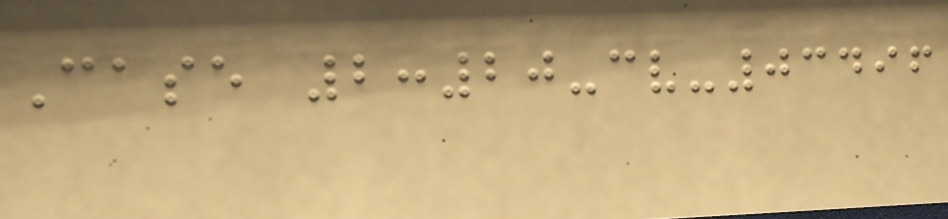Case 2:20-cv-03496
